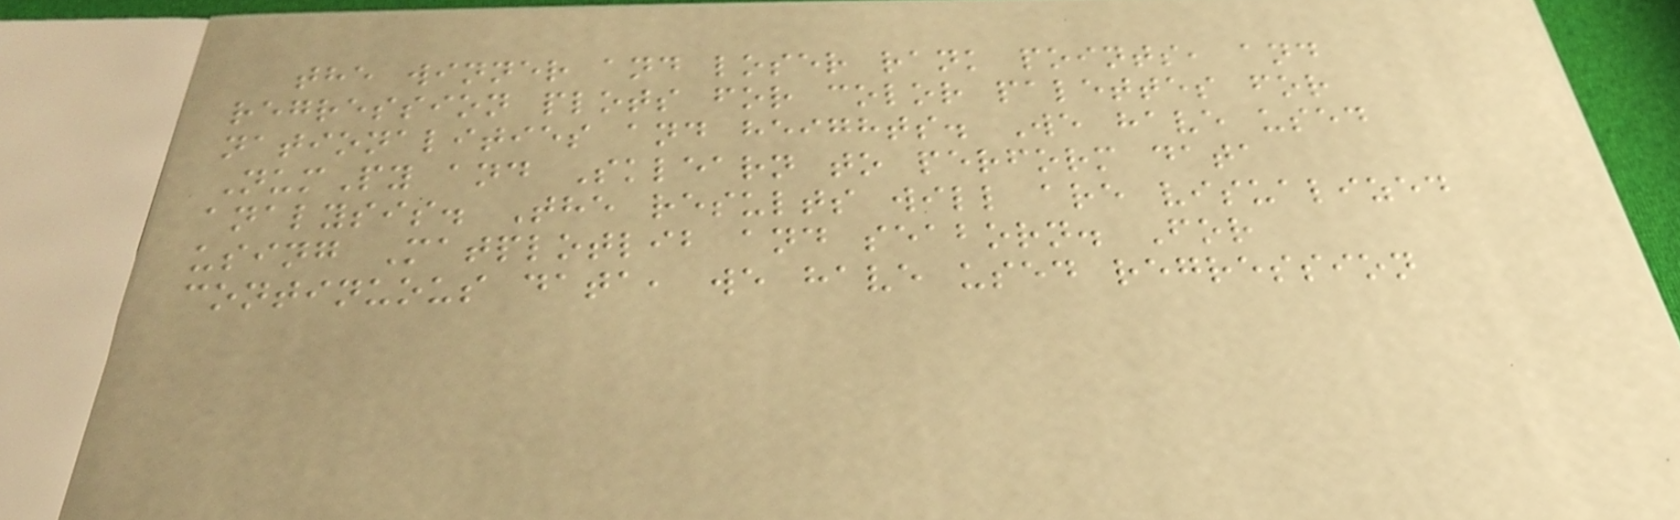the winner and loser rank points, and
regression plots for color palettes for
nationalities and heights. We have used
NumPy and Sklearn to perform data
analysis. The results will are visualized
using Matplotlib and seaborn. For
continuous data, we have used regression
